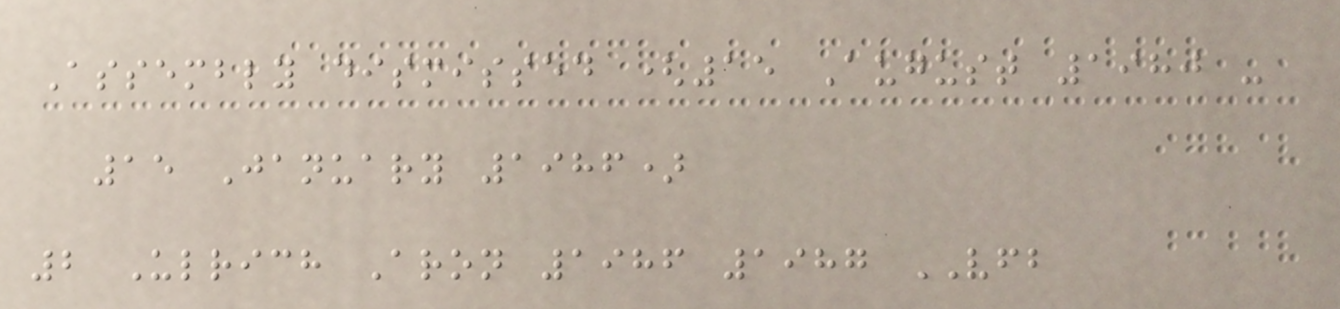Assembly dismissed (15 August 1980 -
15 January 1986)
2 Ulrich Aron 1986 1987 VFB
